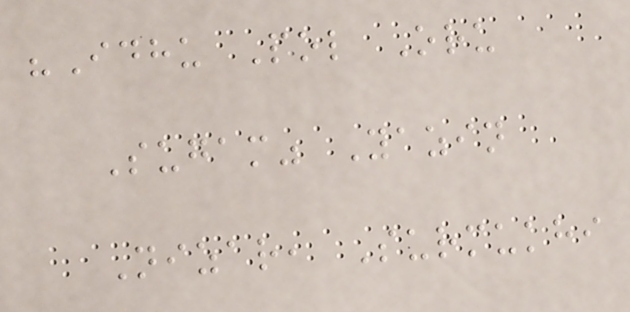"Idhu Pol Oru
Sugam" Yazin
Nizar, Surmukhi
